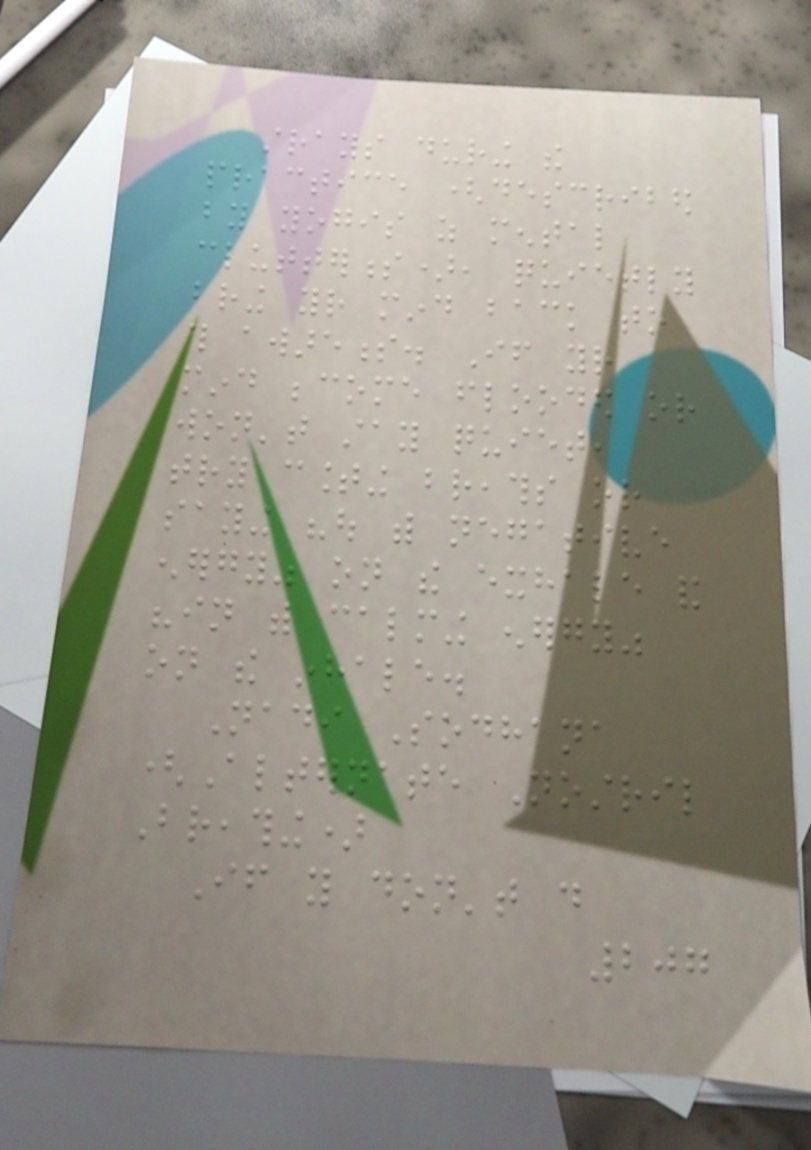strays during the
practice (described
by yogis as mental
clutterness), quietly
bring your mind back to
this awareness. If your
mind become flooded or
won't stay quiet,
try counting breaths or
saying "out with negative
energy" on the exhale and
"in with calming energy"
on the inhale.
Nadi Sodhana
(Alternate Nostril
Breathing)
If you don't do
207
